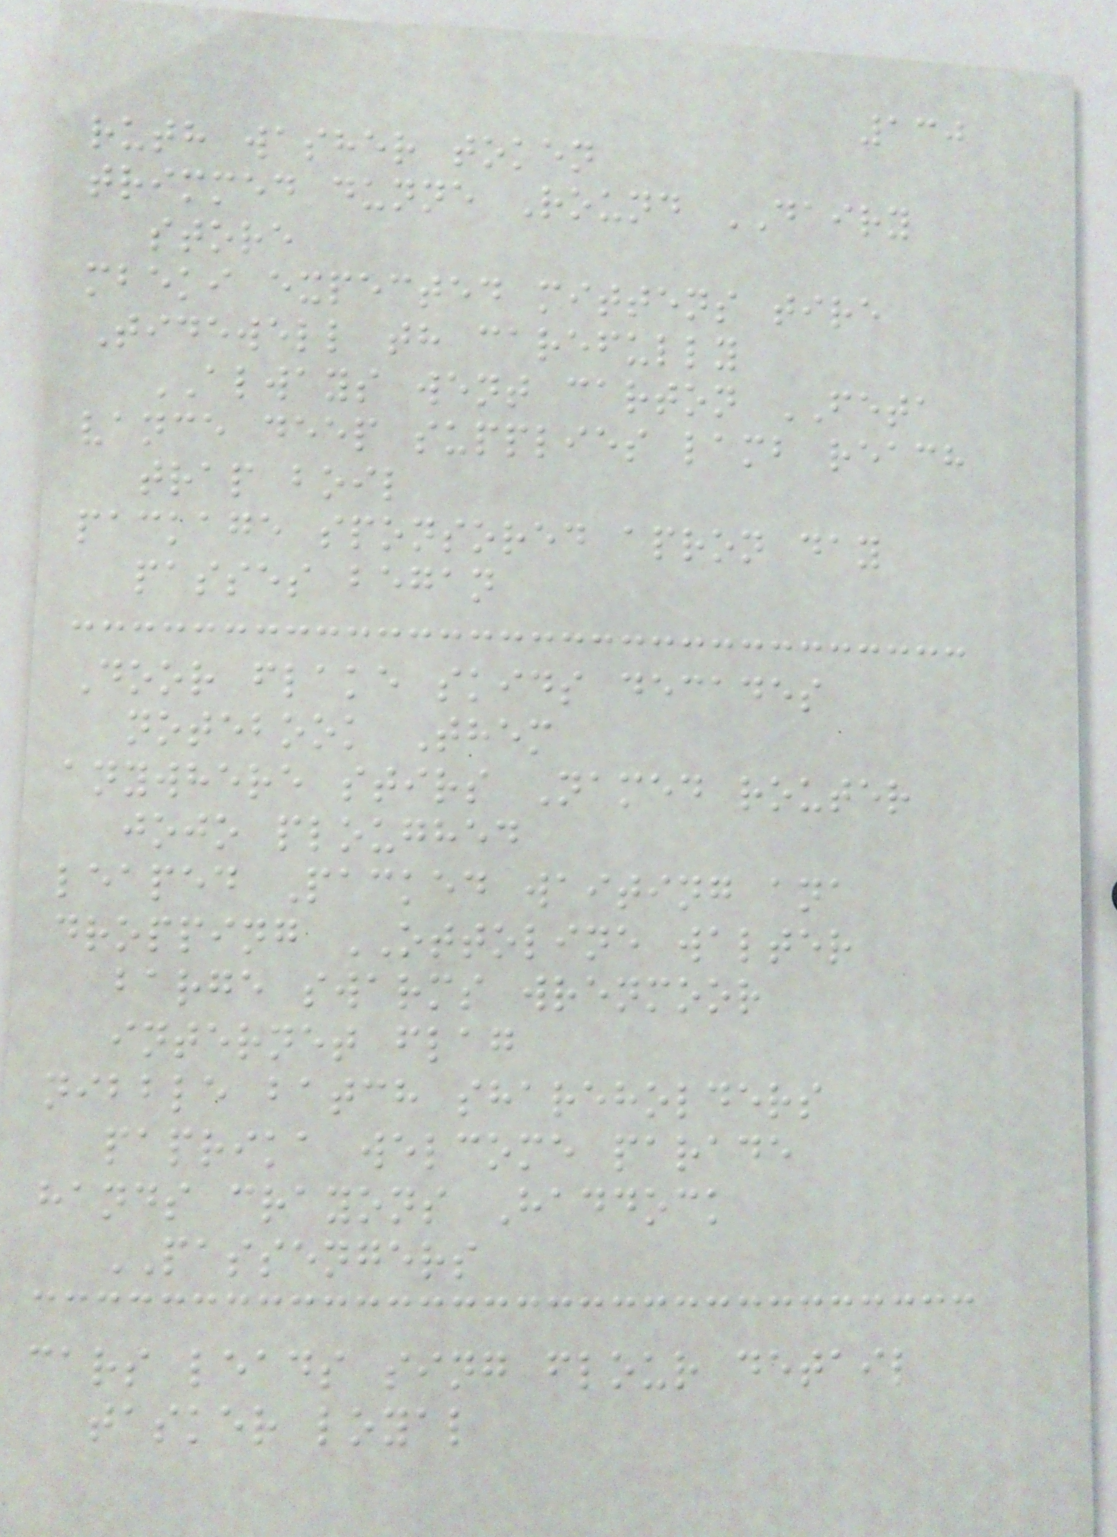130
ruth washer token
trimmed dunne Round DAIRY
store
mbeki expected mittens tire
Tidewell th carefully
ALWAYS went carton FETA
vance deep supplies lamb reach
trap boil
package sponsored apron day
passes began
Door flake skids decades
notebook Them
anywhere stirs Named router
jojo ploughed
leaped Packed waiting ana
dropping OTTOLINE walter
barge swarms wrenmoor
internet flag
nibble batch shareholders
paprika welcome parade
hands crayons Haddock
PASSENGERS
cars leads sing flour detail
tasker loyal
